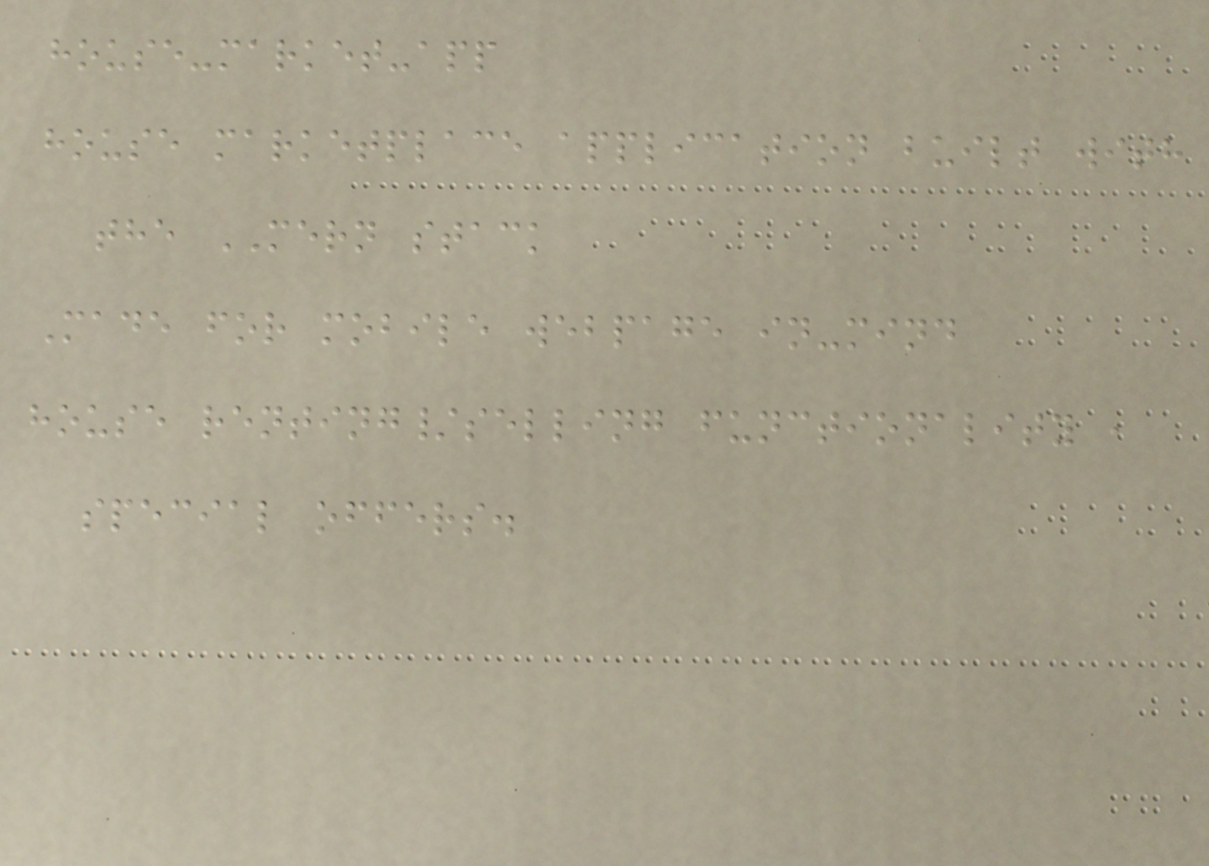house-market-app
house marketplace application built with
the MERN stack
Made for mobile webpage in-mind
house renting/selling functionality ,
special offers.
